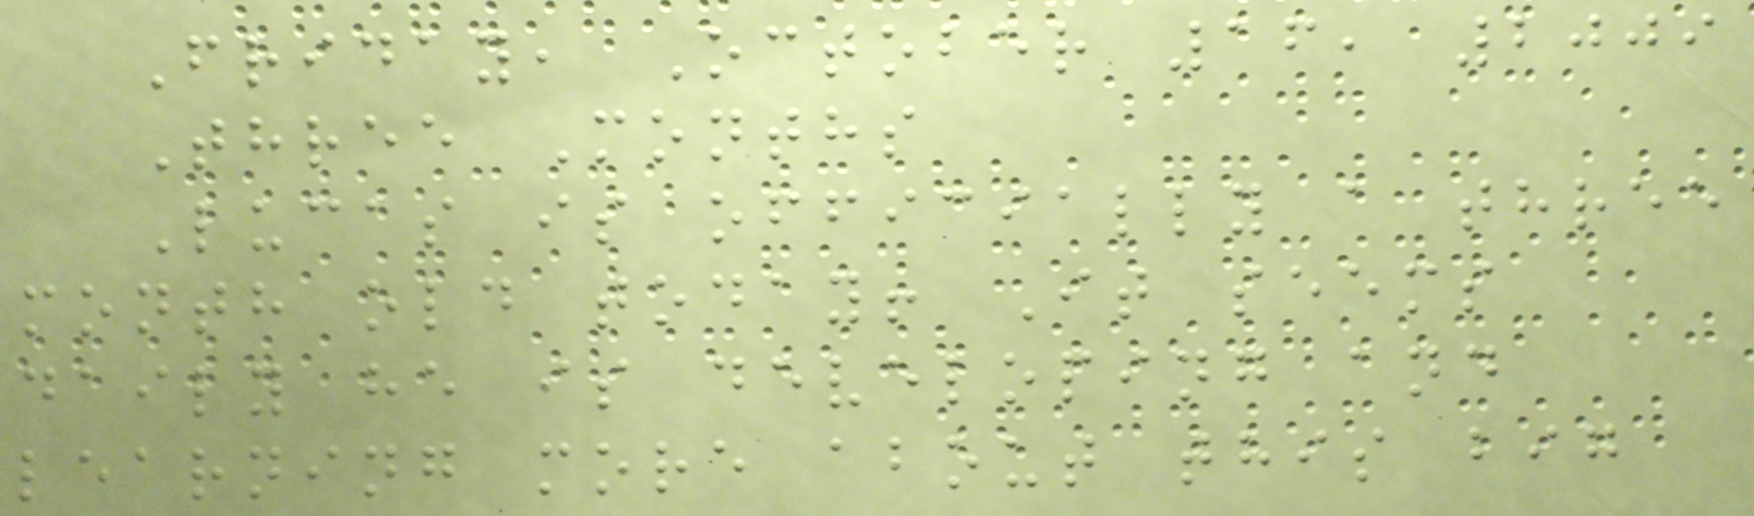Friday, October 16, 2009
Three Months
Lucas is officially a three
month old today! It seems
daily he is developing and
learning more about this big
